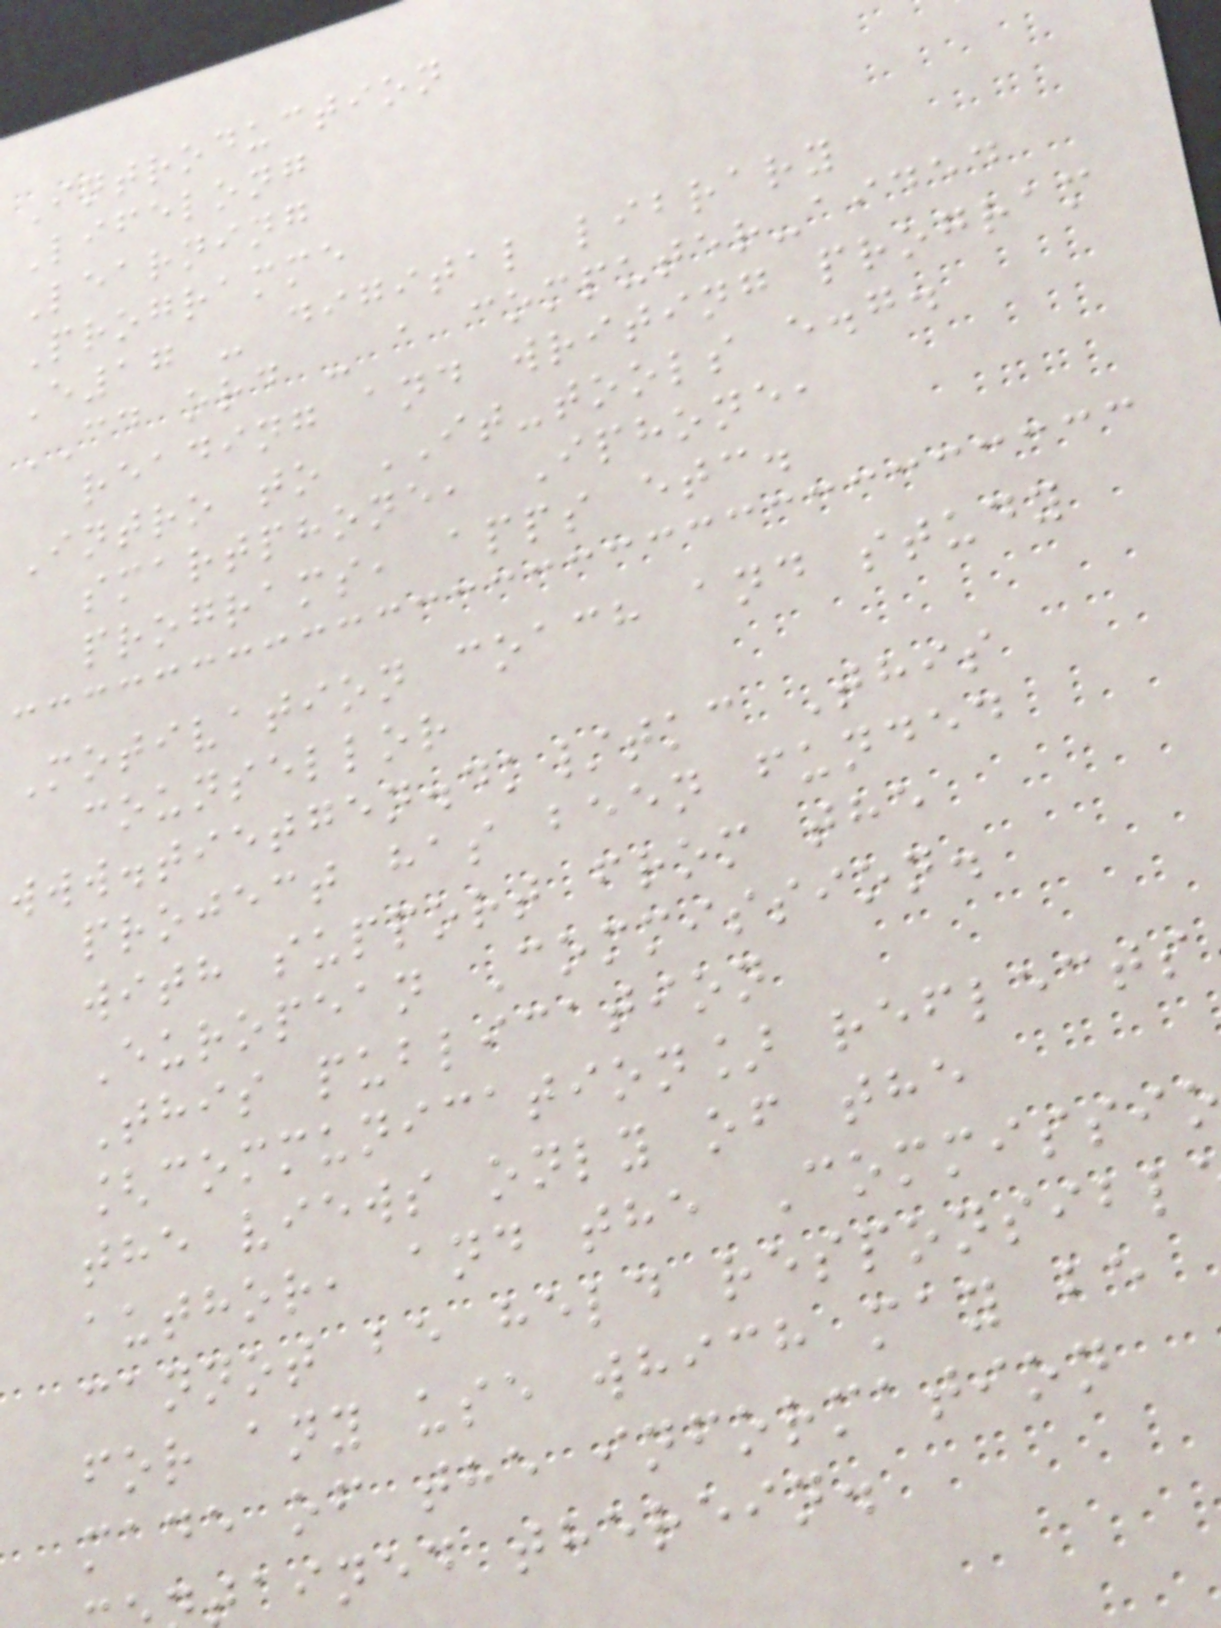Introduction
Lifelong
Learning
Programme
E17 - digital library
CD ord - a computer-aided
reading and writing program
Intro to IT-tools e.g.
smartphone, Iphone,
programs, apps etc.
Motivation coach and study
counsellor
www.tietgen.dk/tkc This
project has been funded
with support from the
European Commission.
This publication
[communication] reflects
the views only of the
author, and the Commissi
cannot be held responsibl
for any use which may be
made of the information
ained therein.
